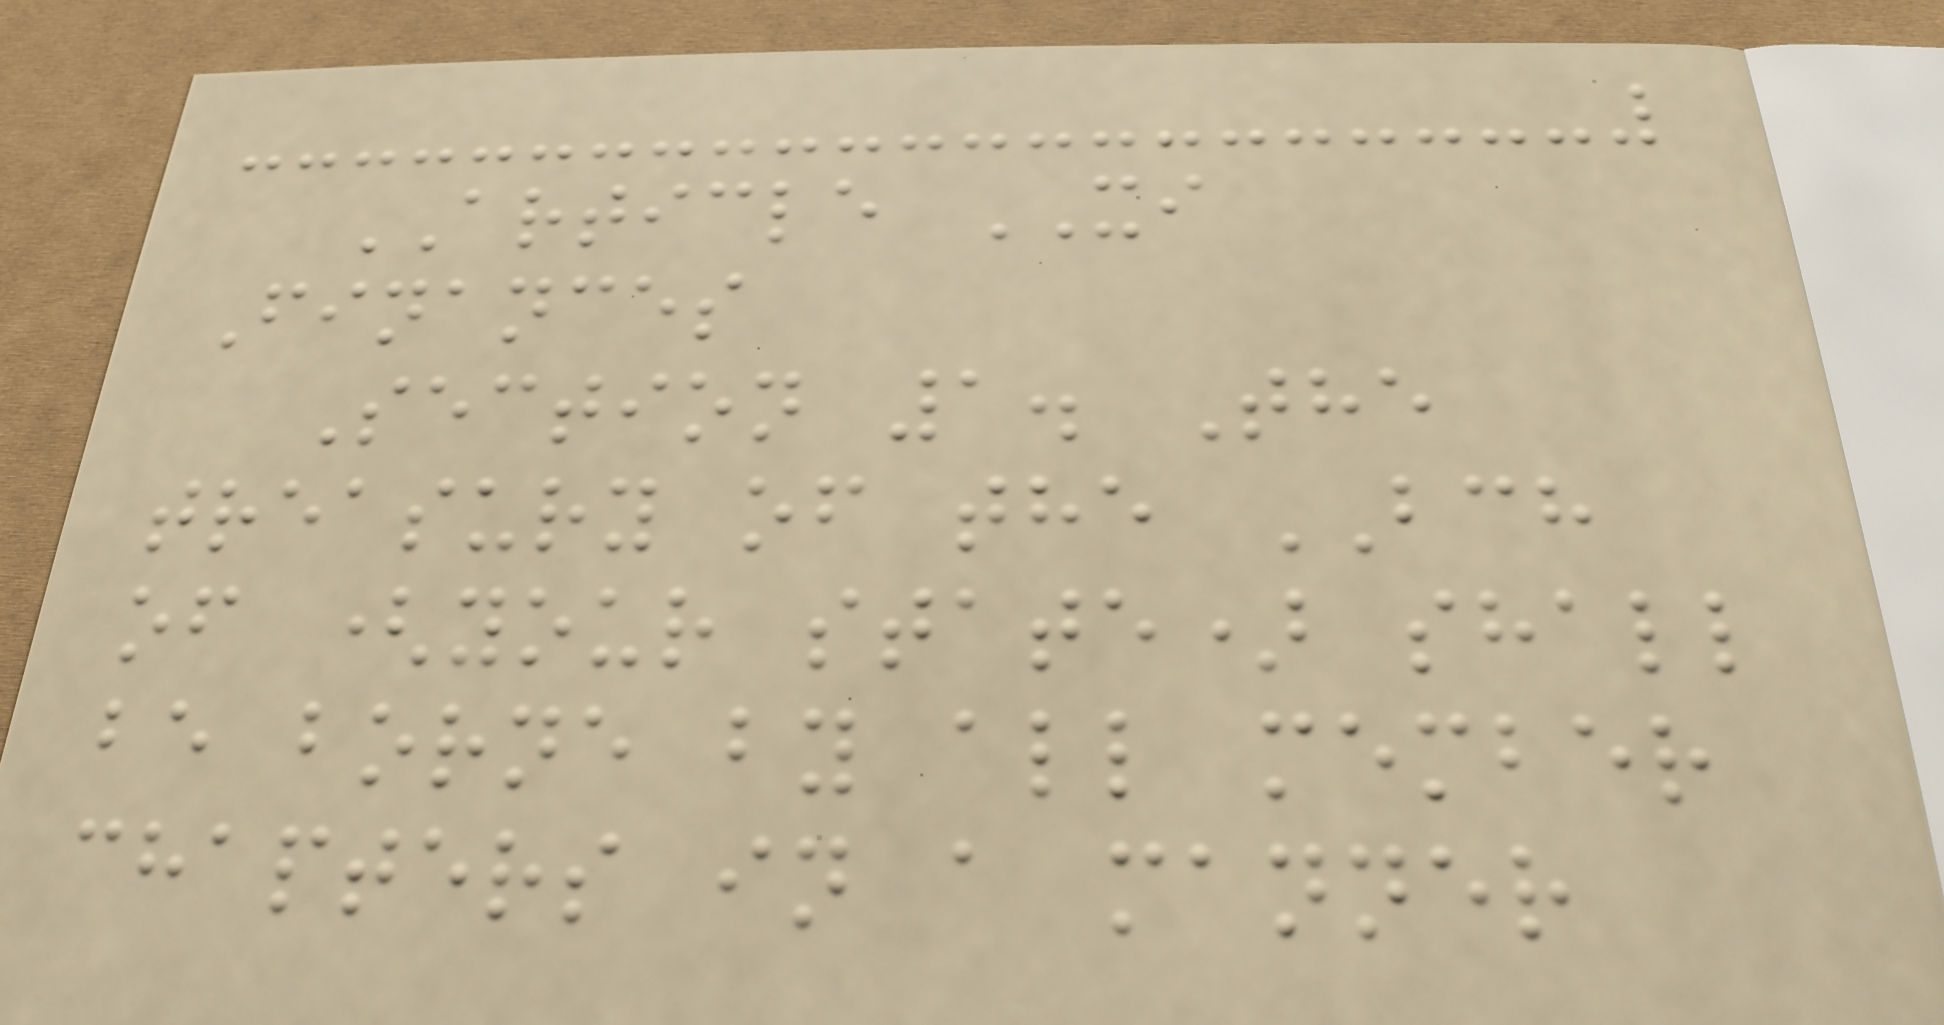ARTICLE XI
Finances
Section 1. The
treasury of the BCH
of (your state) shall
be borne by all member
chapters in a manner
